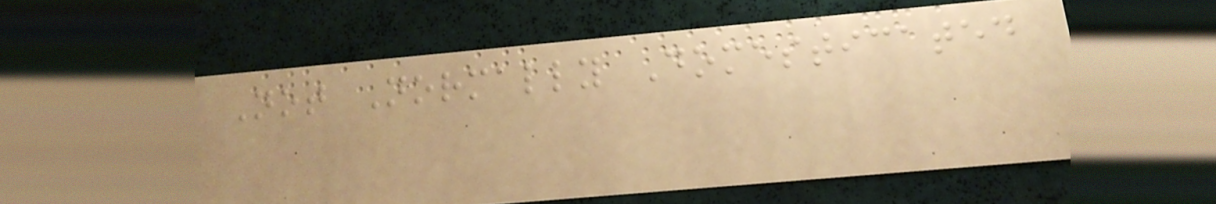Not Normally Domesticated
